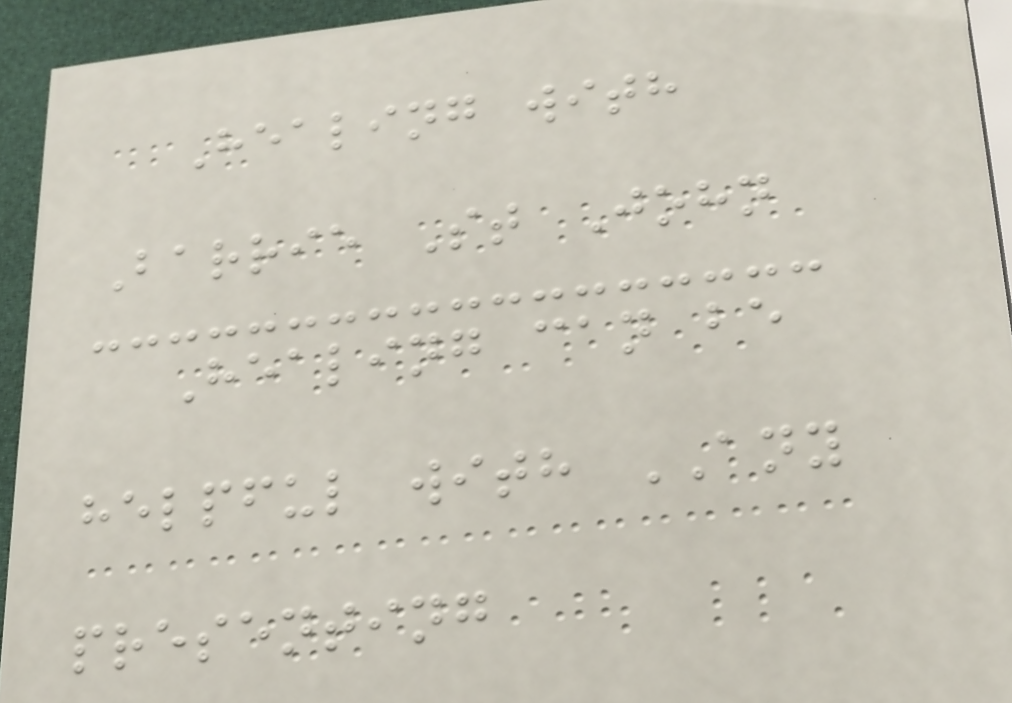Healing with
Barrie St John
Healing can be
helpful with ANY
presenting
